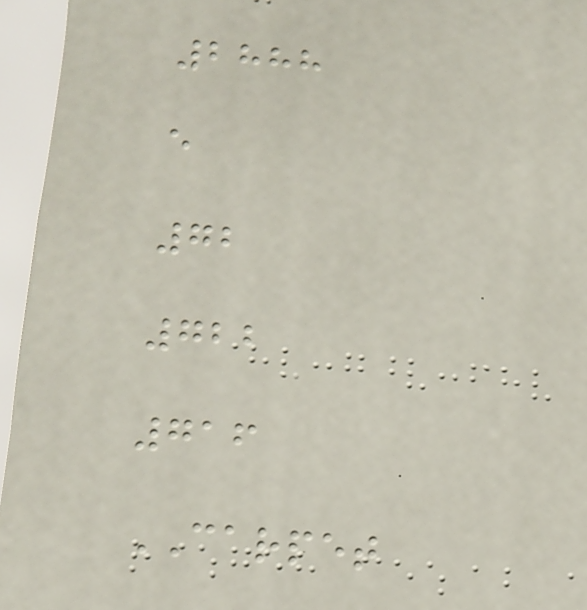2888
e
72
722
716
CARPET
